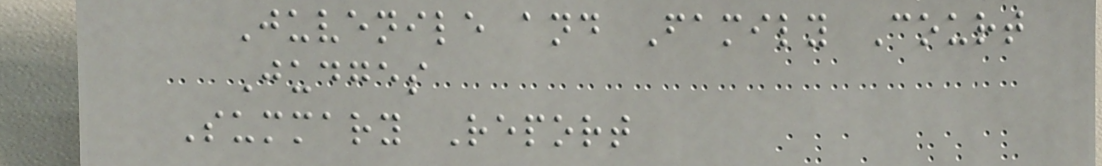Juvenile and Family Court
Judges
Summary Report
